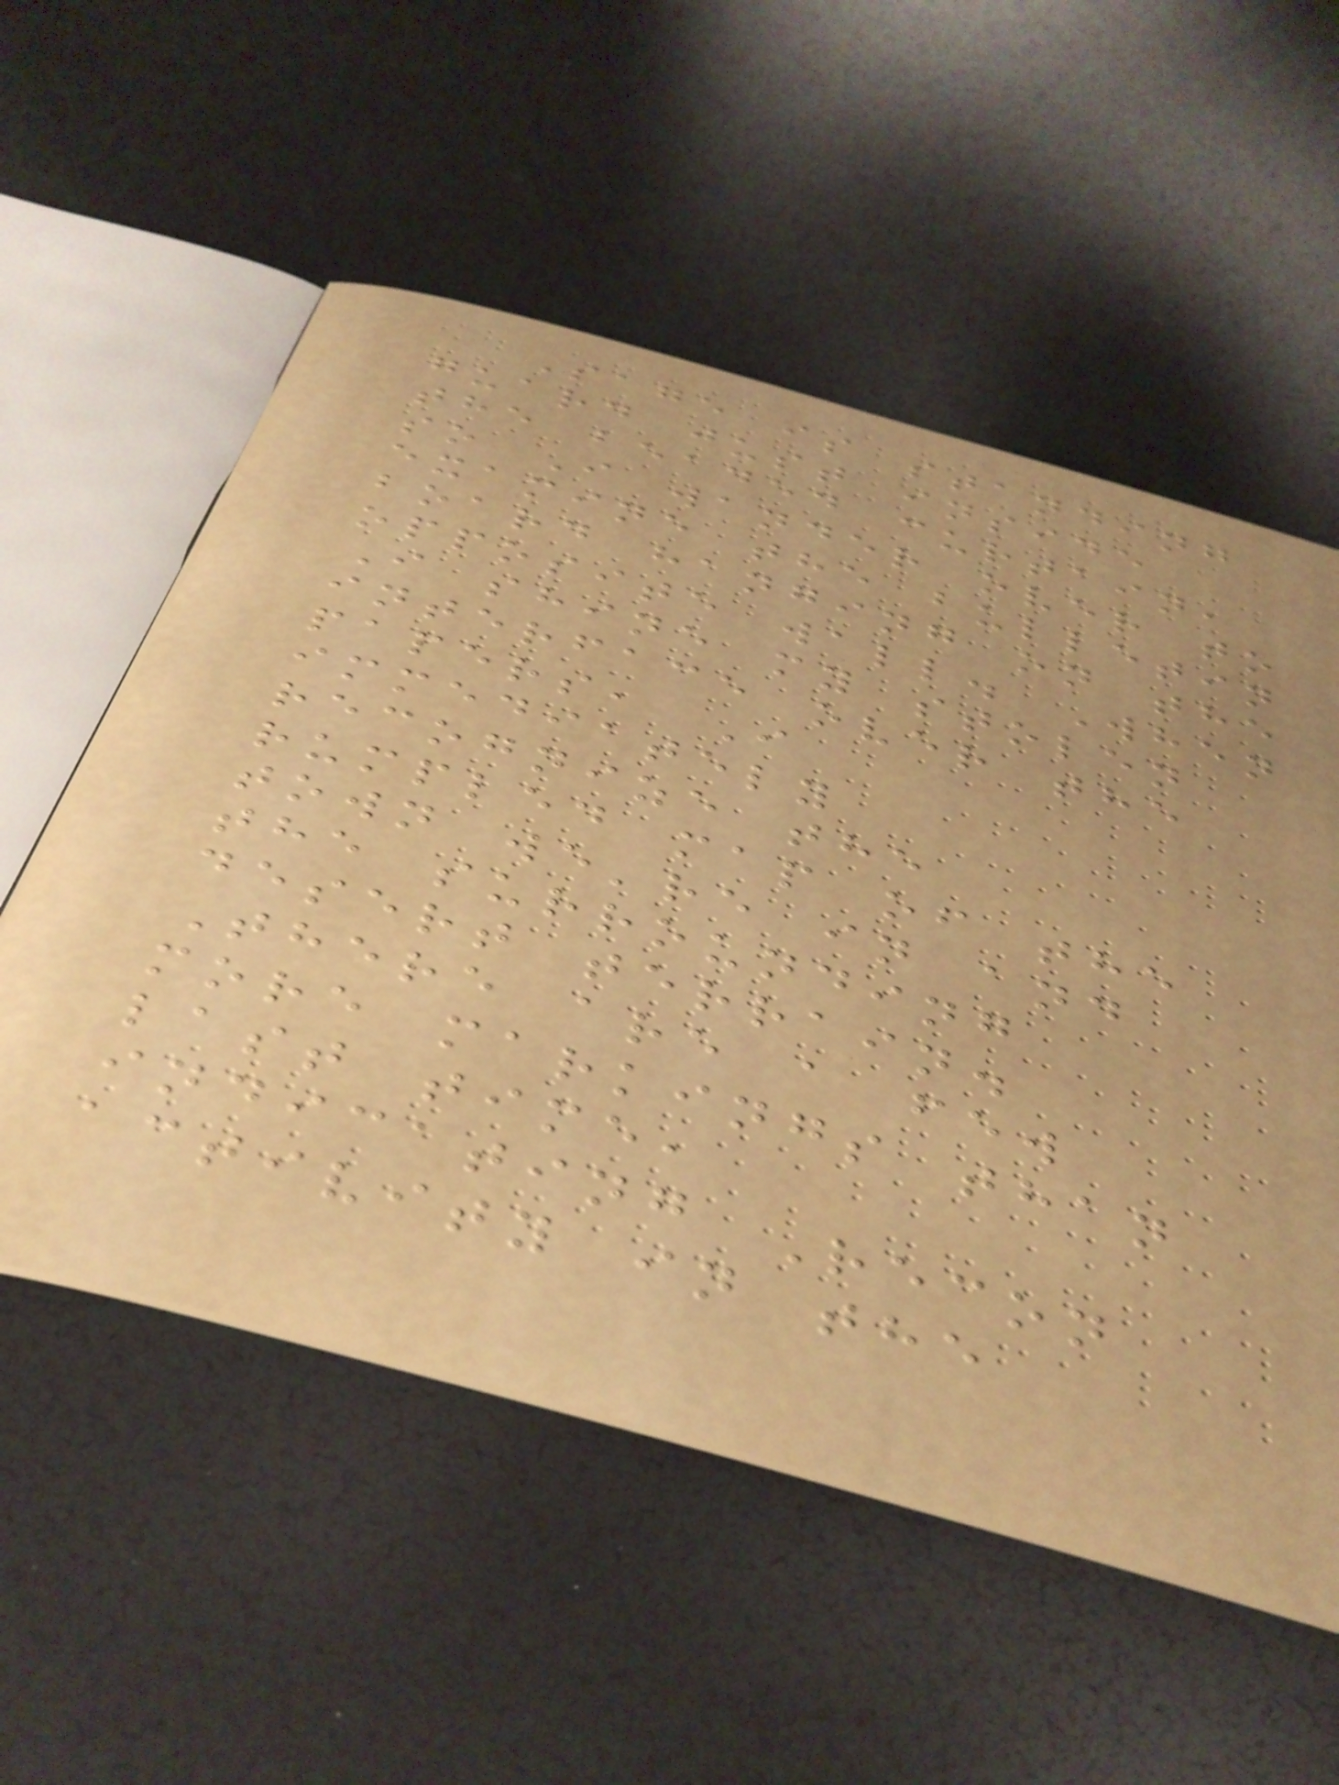Sage is standing
guard just inside
the beaded curtain,
so I wander over to
examine the bulletin
board hanging on the
opposite wall. When
I shine my stolen
interface over the
papers, I
immediately
recognize the
rumpled map of the
town we're in and
the surrounding
desert terrain.
There are a few
more markings than
last time,
indicating Recon
activity in the
